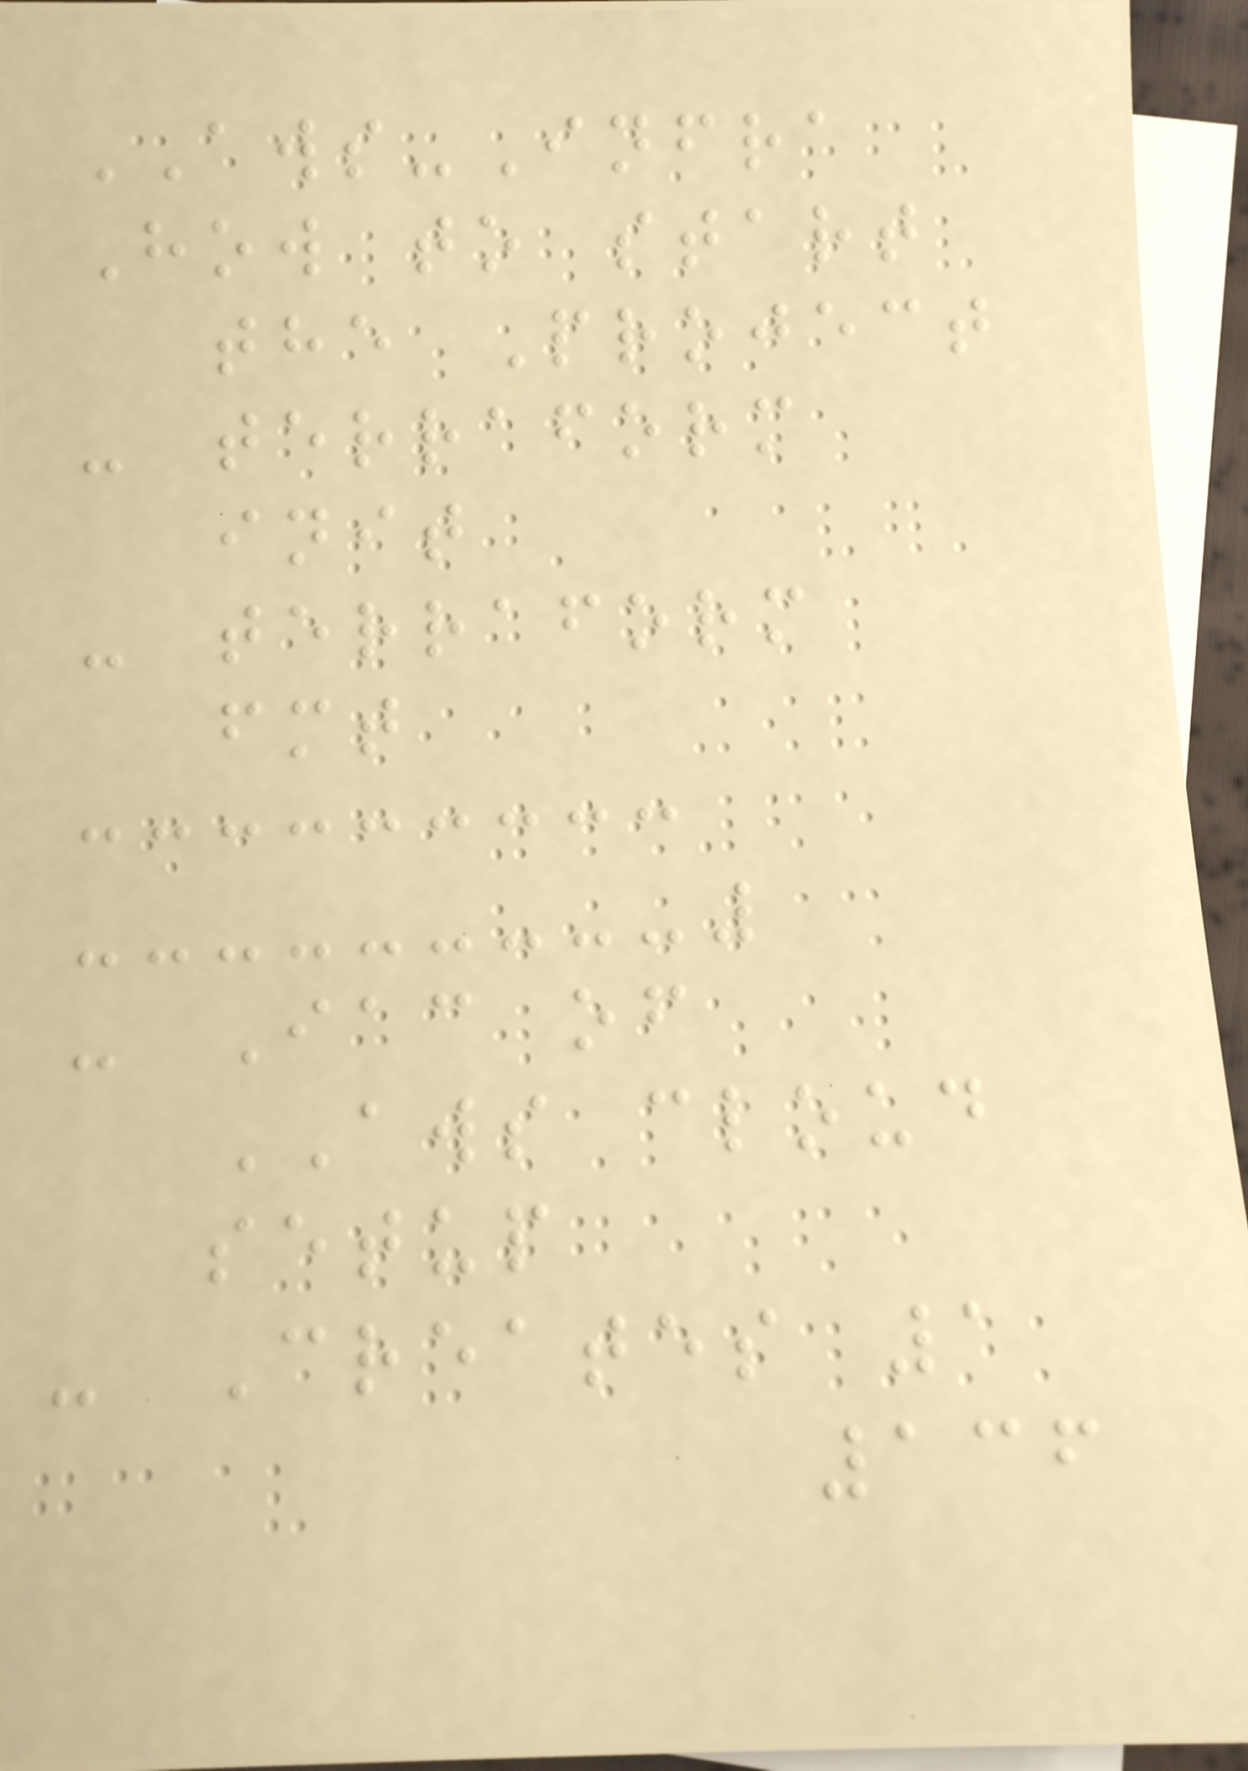AWS-Infra
How to start
the Project
- terraform
init
- terraform
fmt
- Iac of
AWS cloud
setup
- Creates 1
136
